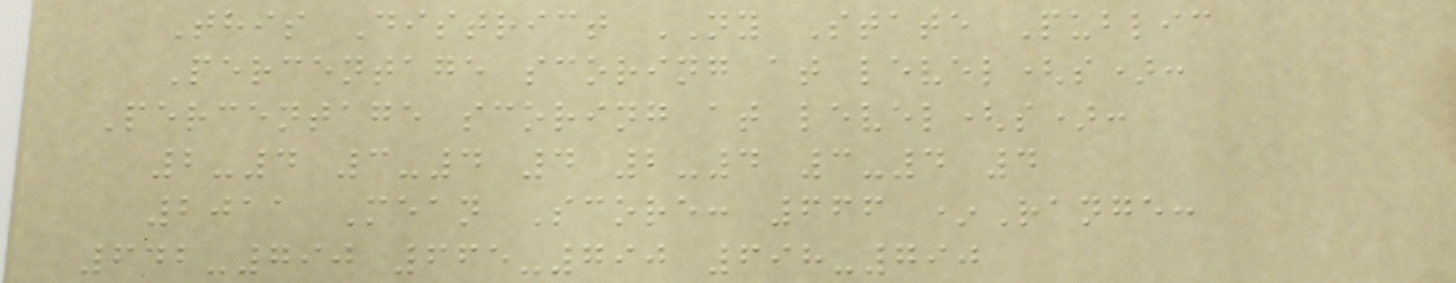This District NY State Public
Percentage scoring at level(s):
Percentage scoring at level(s):
2-4 3-4 4 2-4 3-4 4
2011 Mean Score: 666 *Range:
642-790 665-790 698-790
